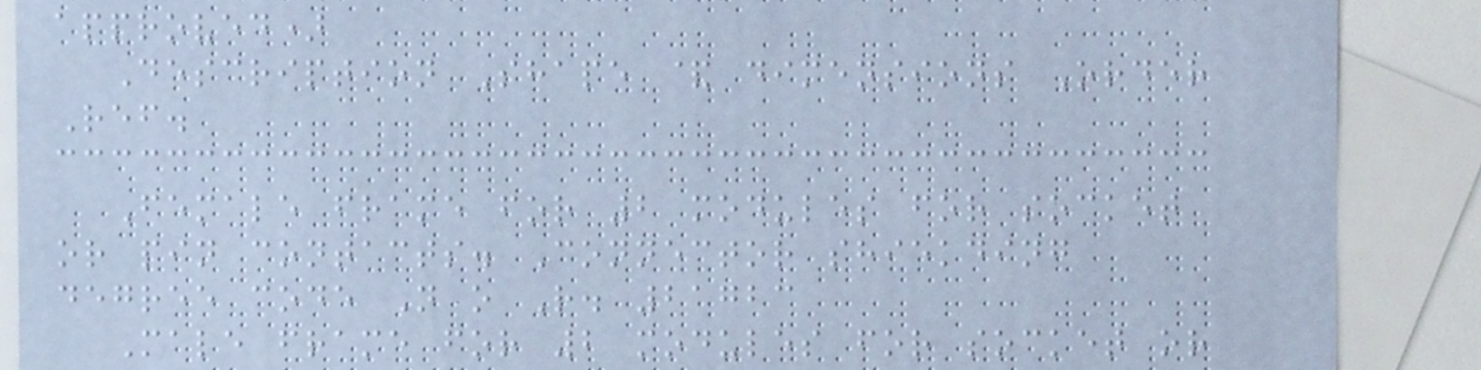approved)
Description Shape & dimensions Order
Ref.
Female frame for 2 modules for socket
or pin contacts. Connector shiekding
degree code N o R. 21723
Male frame for 2 modules for socket or
